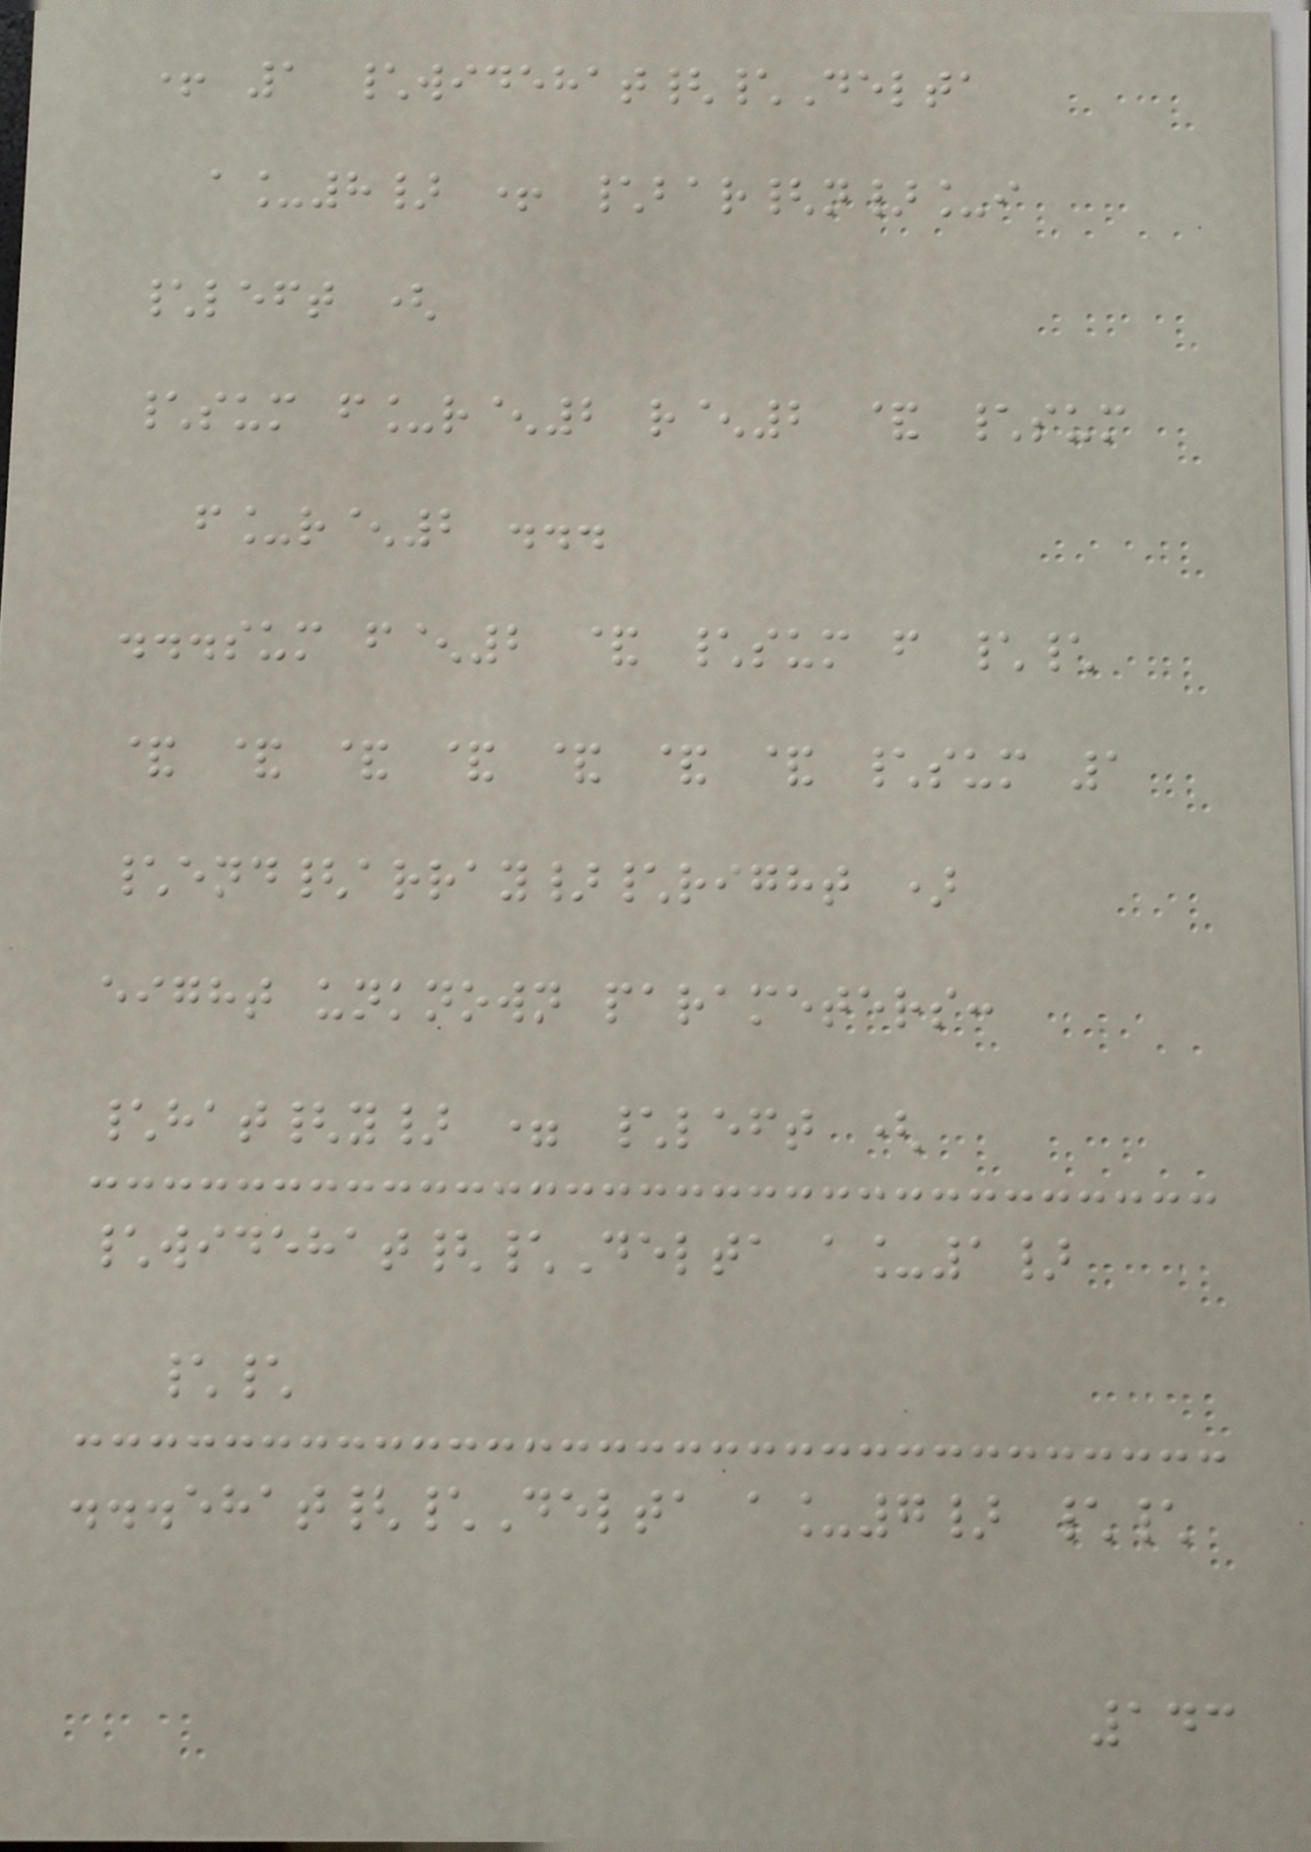+ 1 \widehat{\Delta
a_8} + \bar{n}_i
\left (
\sum f_r^2 r^2 & \sum
f_r^2 ...
...sum f^2 & \sum f \\
& & & & & & & \sum 1
\end{array}\right )
eight unknown parameters:
\hat{y} = \left (
\widehat{\Delta a_1}
\\
...ehat{\Delta a_7} \\
143
